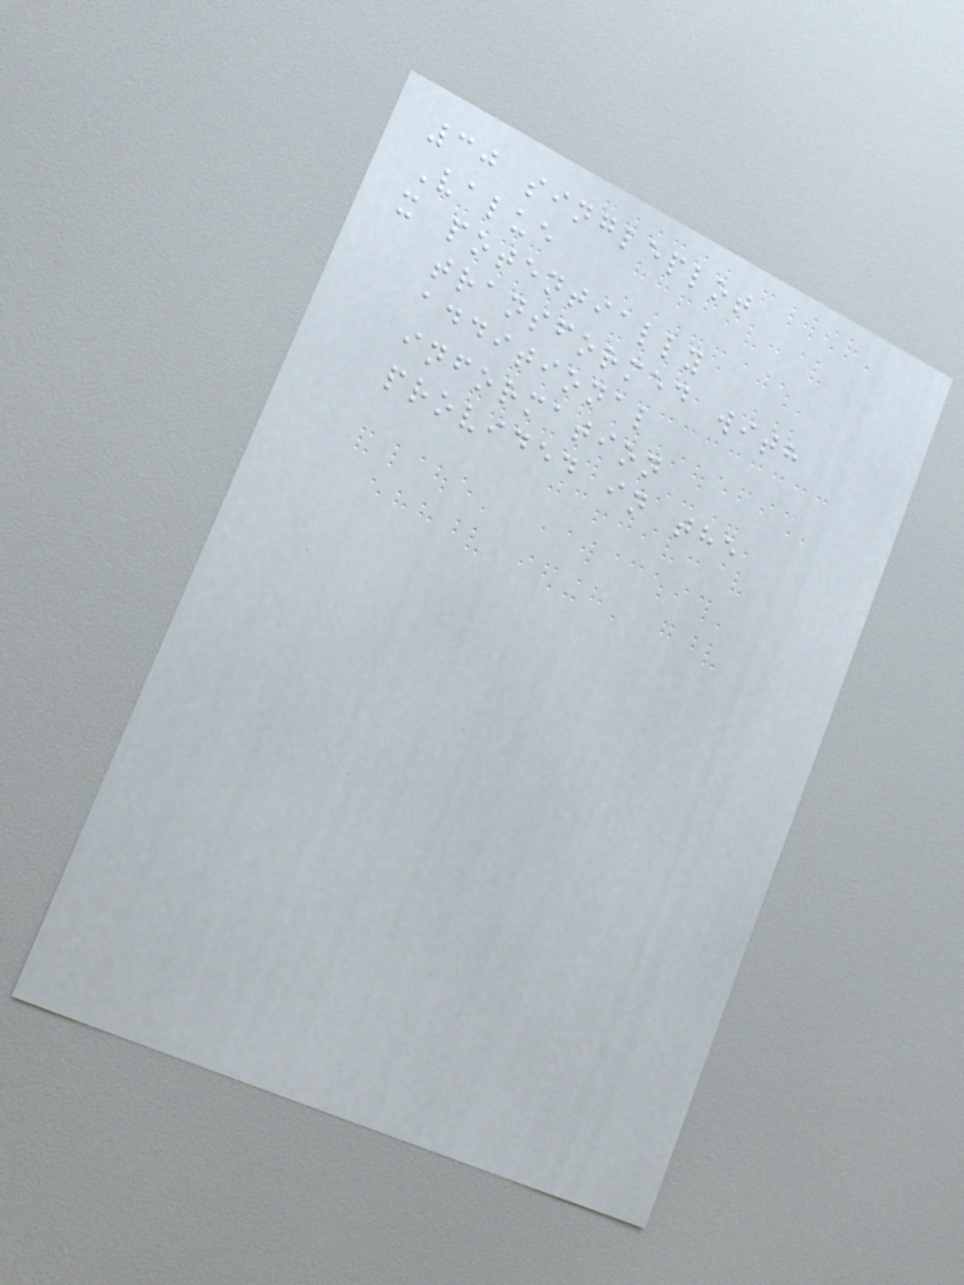30 singleplot
Value
x potentially
transformed with
additional
information
provided in the
